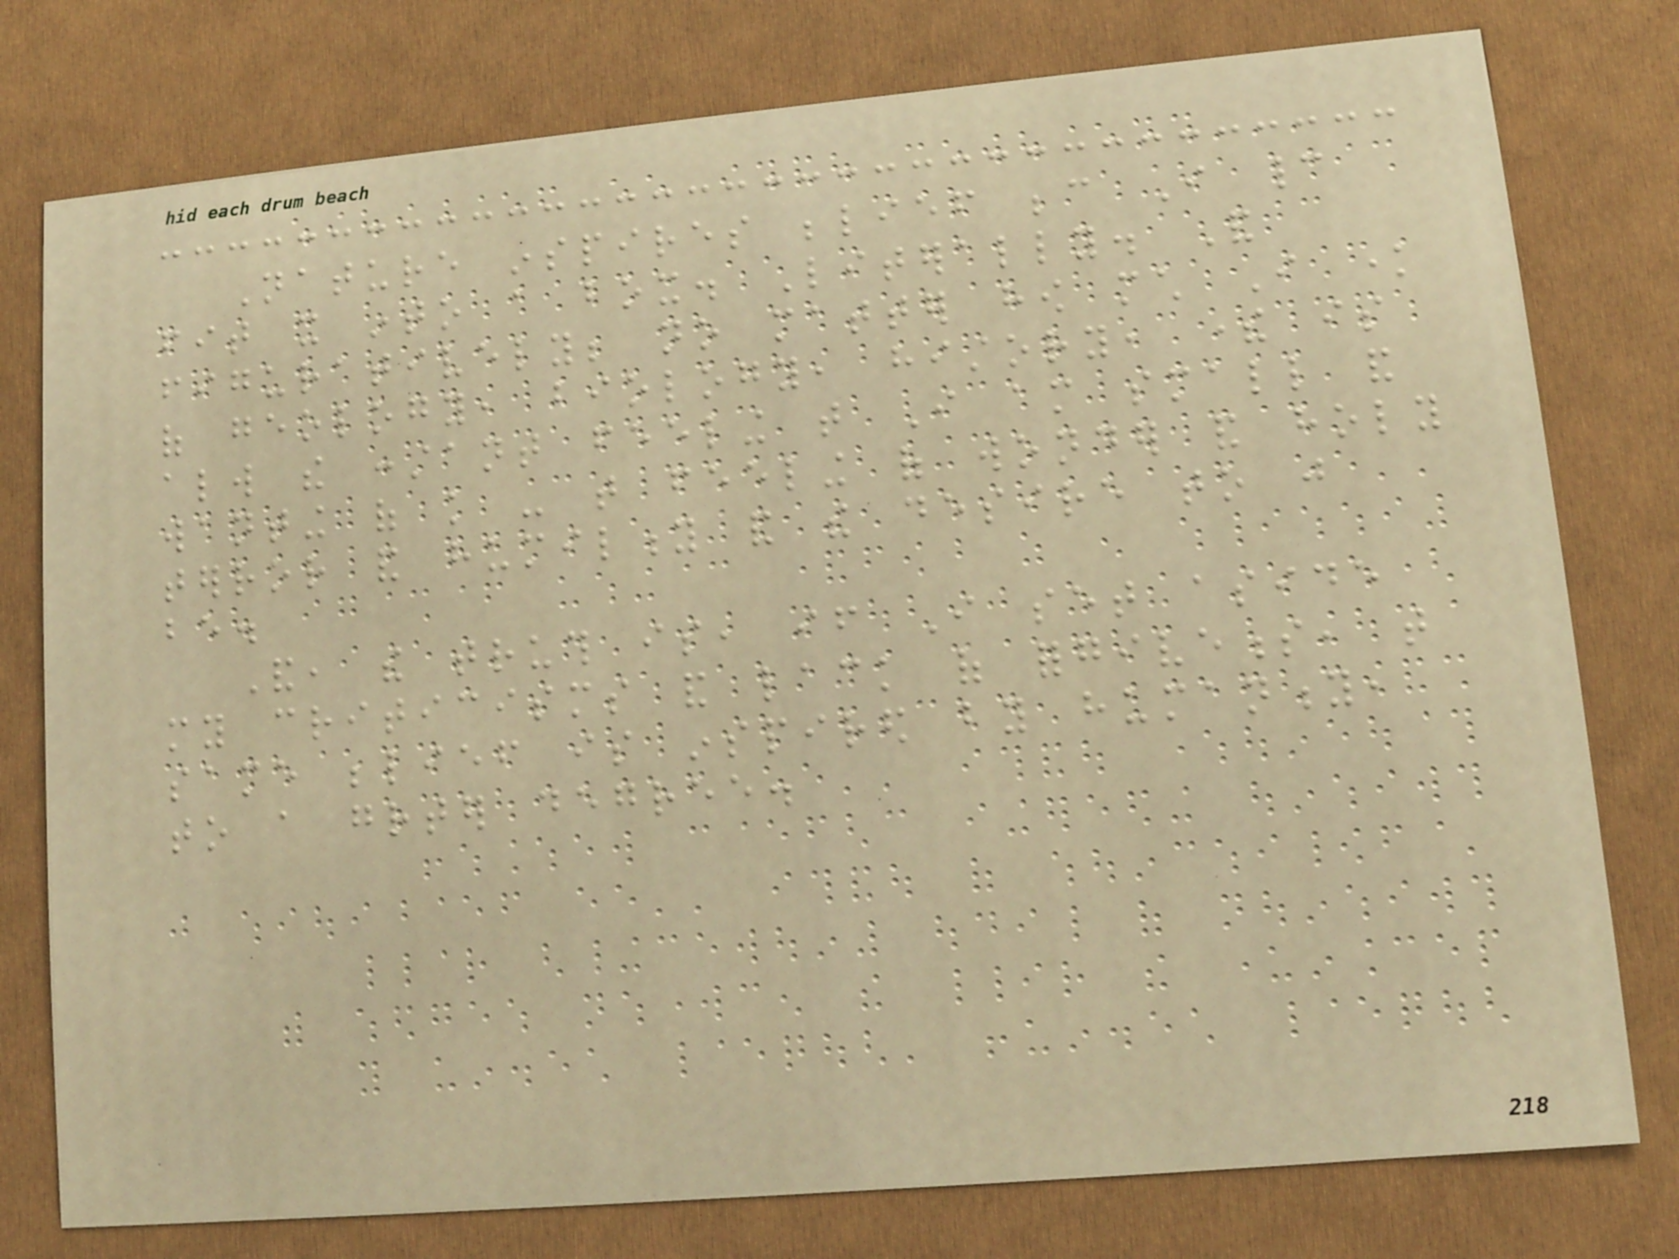Nature inspires belief because I cannot
fit it into a box. Literally. And
figuratively; no matter how much I know
of geology, biology, history, there is
always the constant feeling that I am small and
wanting of knowledge - that feeling of wonder and holy
terror and humility and the desire to just
be.
And, the truth is, if I set aside
my criticisms and lack of forgiveness, that
same belief is inspired by humanity,
to a greater degree.
